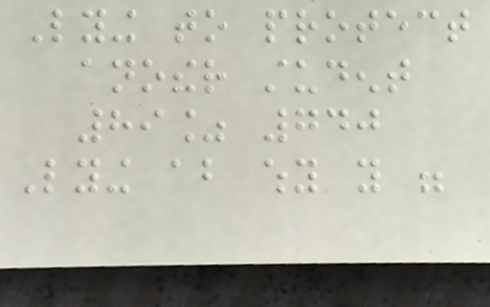Lying to protect
another student
89% 740
Lying about why you were
